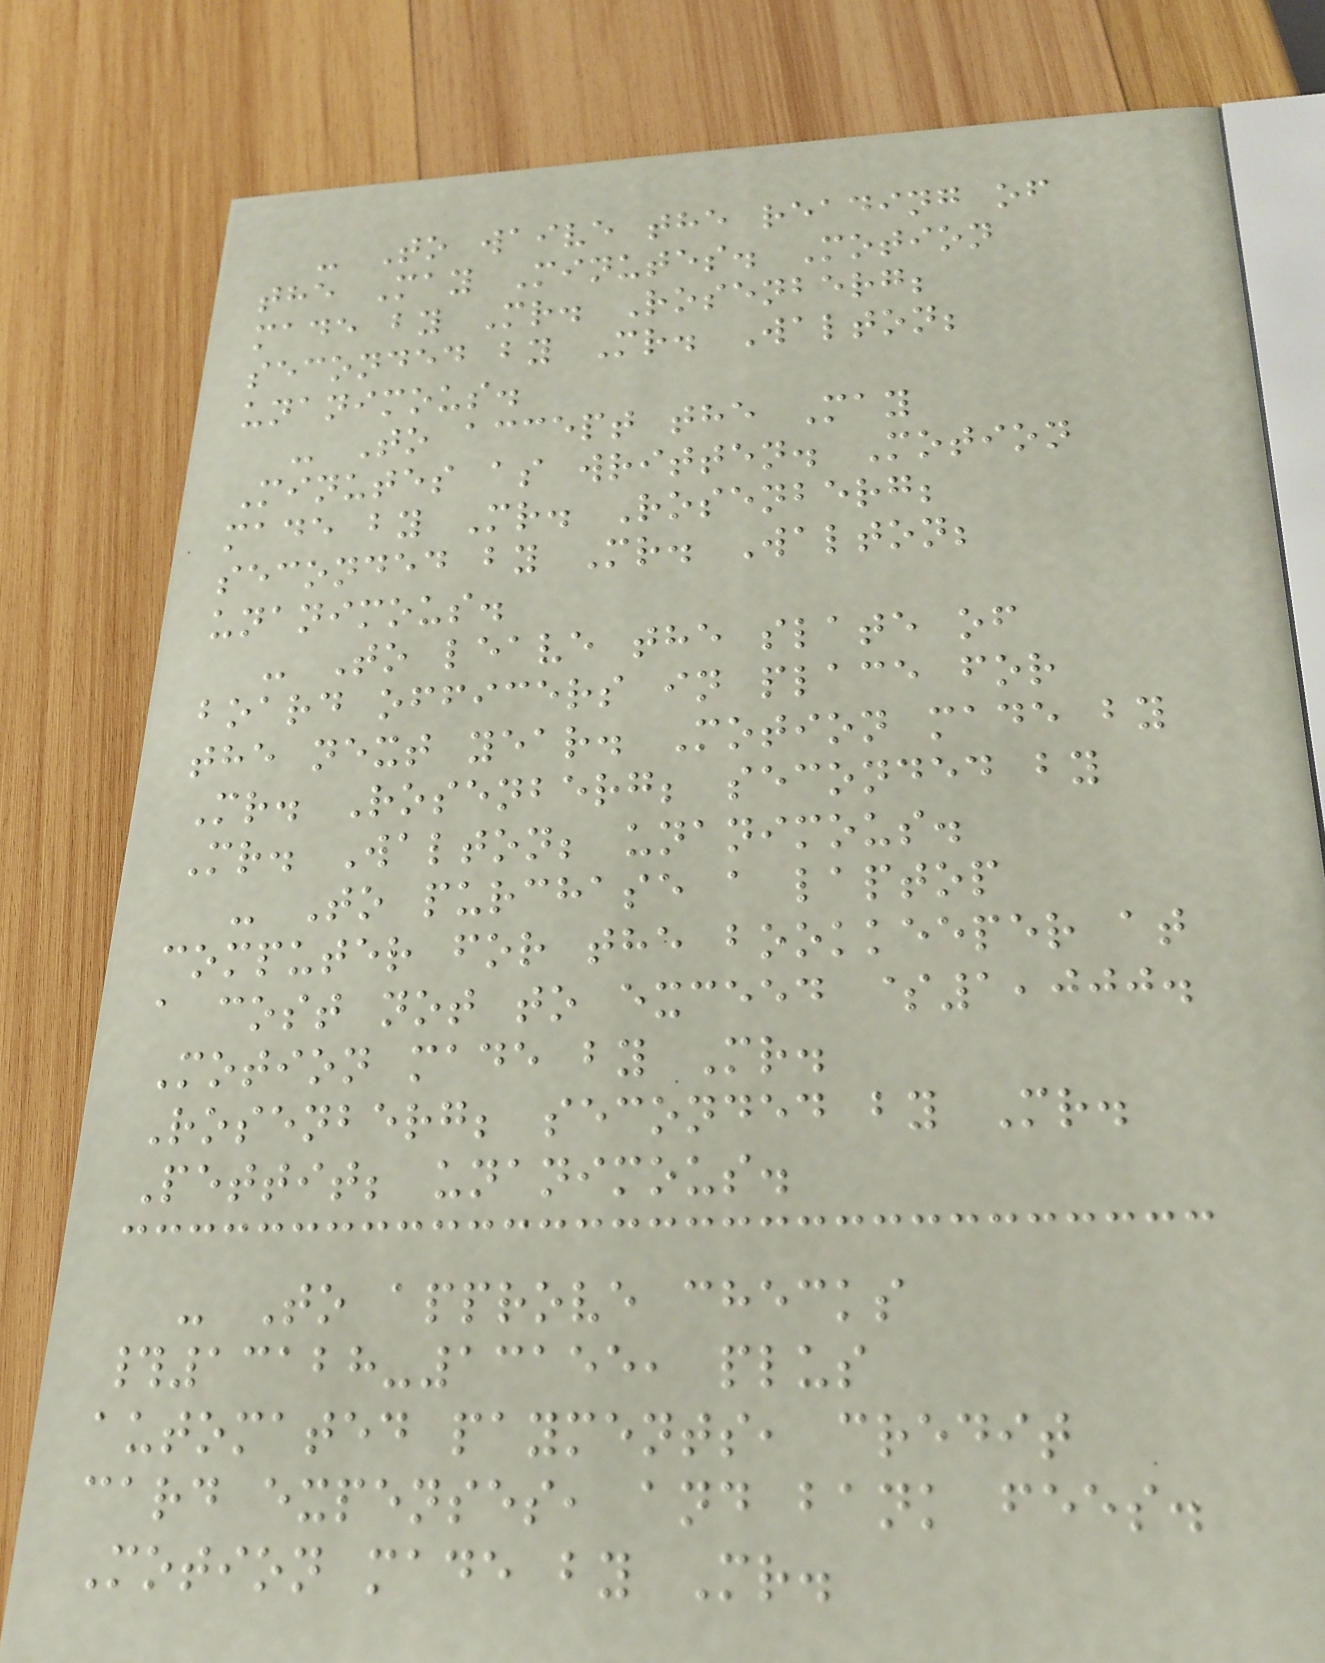- To waive the reading of
the May Minutes. Motion
made by Mr. Rosenberg;
seconded by Mr. Walton;
unanimous.
- To accept the May
Minutes as written. Motion
made by Mr. Rosenberg;
seconded by Mr. Walton;
unanimous.
- To leave the slate of
board officers in place for
the next year. Motion made by
Mr. Rosenberg; seconded by
Mr. Walton; unanimous.
- To purchase a laptop
computer for the bookkeeper at
a cost not to exceed $1,000.
Motion made by Mr.
Rosenberg; seconded by Mr.
Pettit; unanimous.
- To approve checks
#13128-13155, plus
automated payments, credit
card expenses, and bank fees.
Motion made by Mr.
